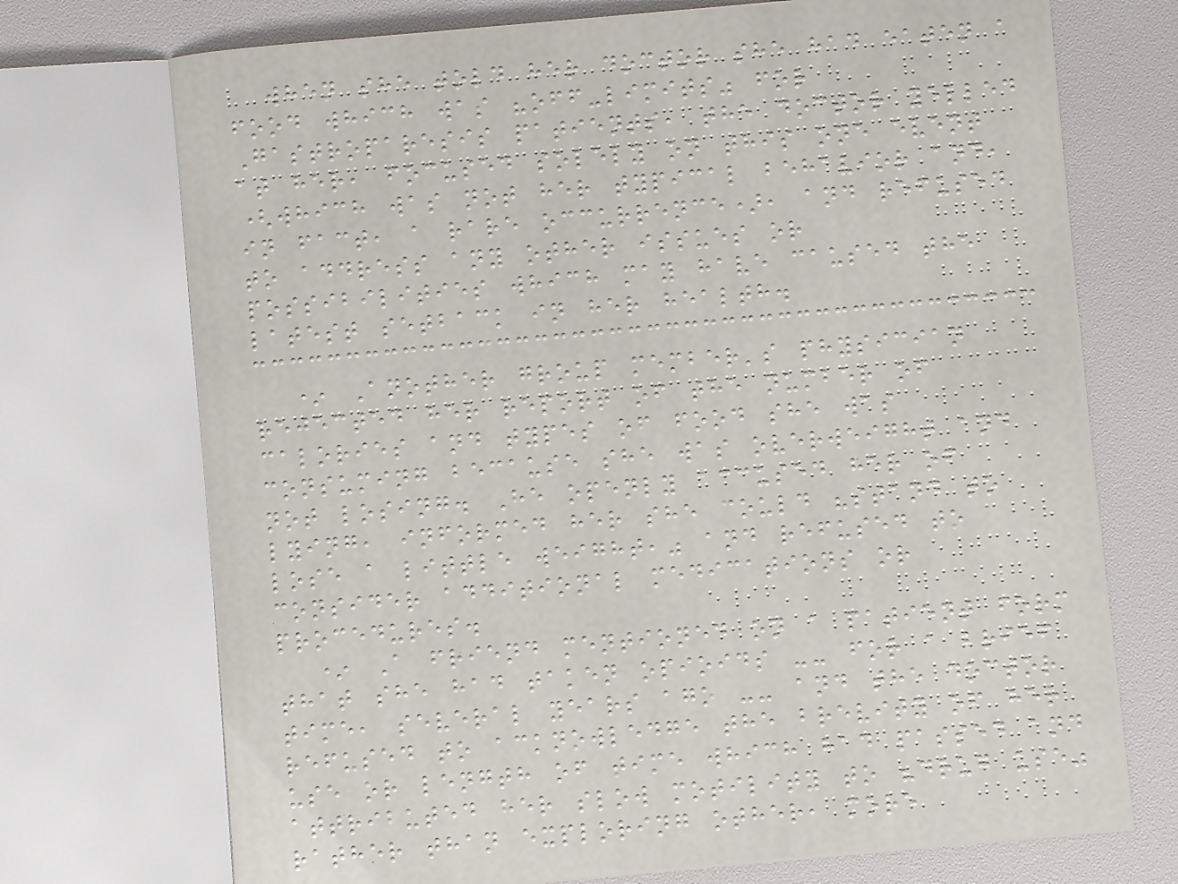when she told her doctor she had eaten a
food which was "off-limits" for
Gastroparesis patients, the doctor yelled
at her, focused solely on this one event
(which was not her typical behavior and,
in fact, a rare occurrence), and refused
to address any other issues or
possibilities which may have caused the
latest setback in her health.
* Another group member's physician
rejected her report of the number of
calories and types of food she was
consuming because she was overweight and
not losing. He openly accused her of
lying, informed her she could "stand to
lose a little weight," and refused to
consider additional medications or
procedures.
* A friend mentioned on a patient form
that she had taken opioids -- for a brief
time, several years ago -- and the doctor
refused to acknowledge the brevity of her
use or length of time which had passed and
attributed her slow motility to "drug use"
rather than exploring other, more
